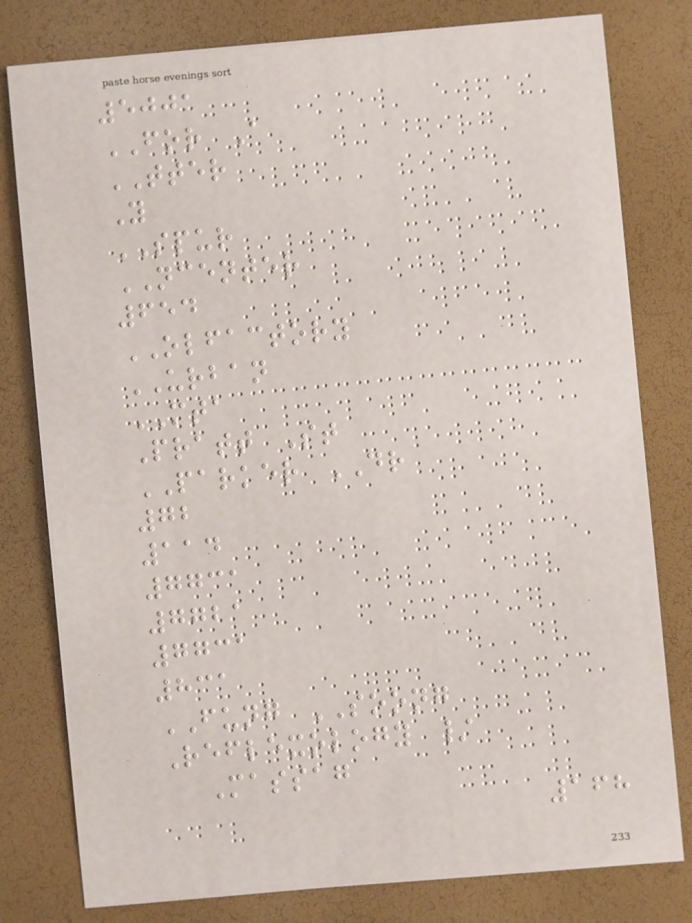5001
FOR A
TTER
Y
SPUR
NCENTER
654
OLFACTORY
URBAN
MTA
Pratt St
PARKER DR
72
114
7731
7721
7731
831
FUNG SOONG
Reflexology /
Massag
168
